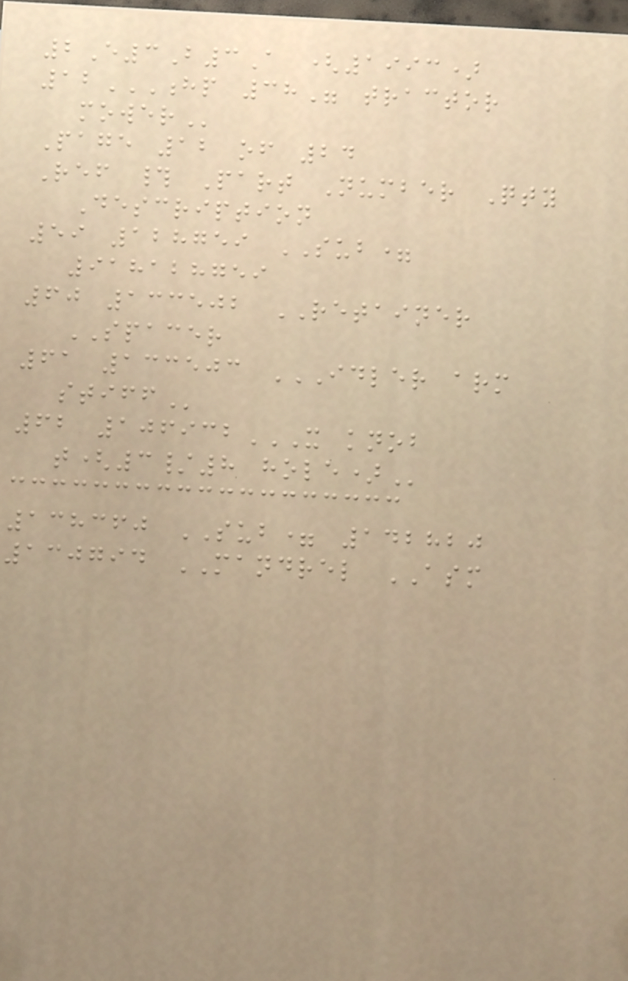2E3B3A (1993)
12HP 38" TRACTOR
MOWER
Page 12 of 24
Ref # Part Number Qty
Description
59 128759 SUB=
918128759
60 133502 RETAINER
SPACER
61 133503 IDLER ARM
STIFF
62 106932X KNOB
T(3/8 HOLE)
138360 SUB= 142820
130794 MANDREL ASM
